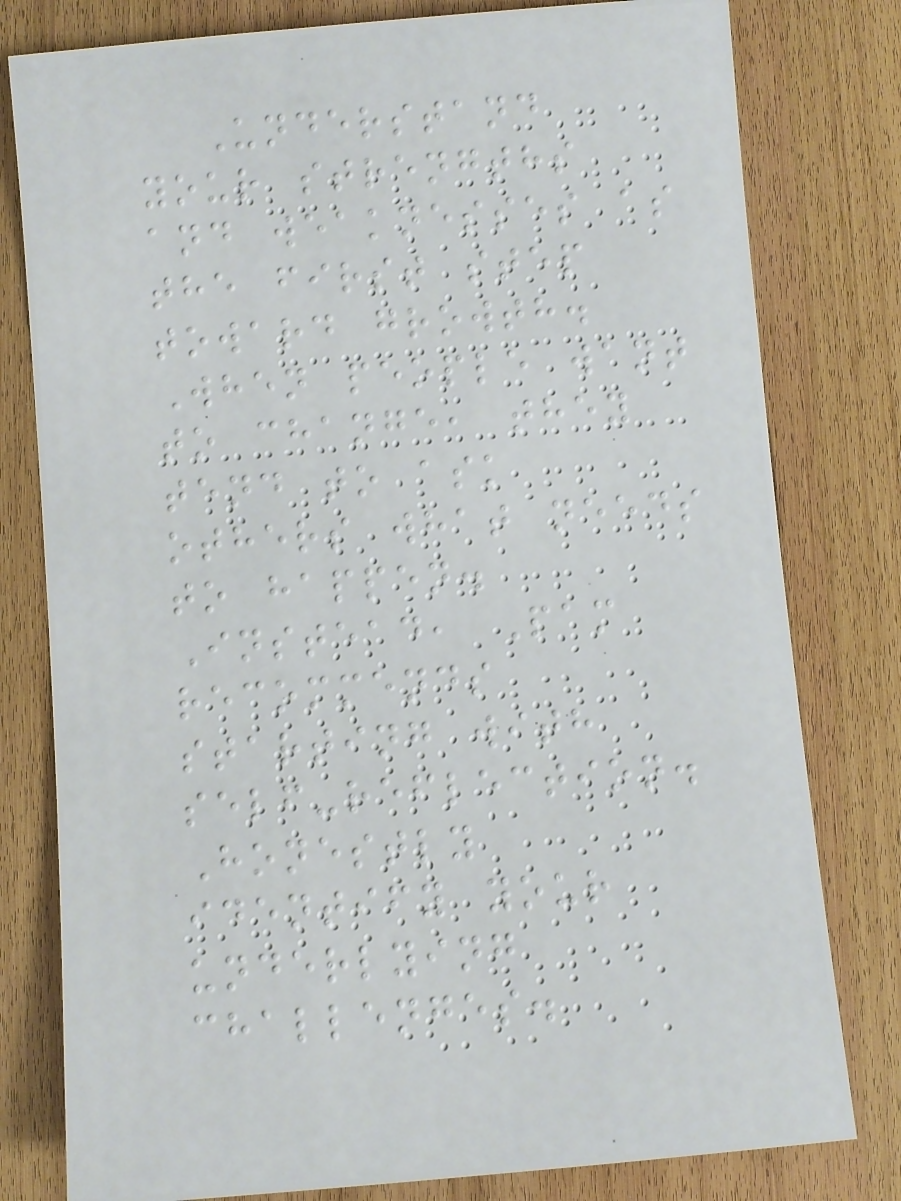Understand
your strengths
and weaknesses as
the first step
toward growth.
When people want
to change, they
tend to ask
others what needs
to happen.
Instead, Pam
recommends
starting with
self-reflection.
Honestly
identify your
underlying
challenges.
